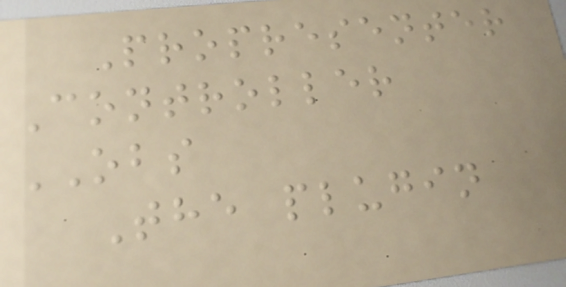Propresenter
Controller
OBS
The plugin
